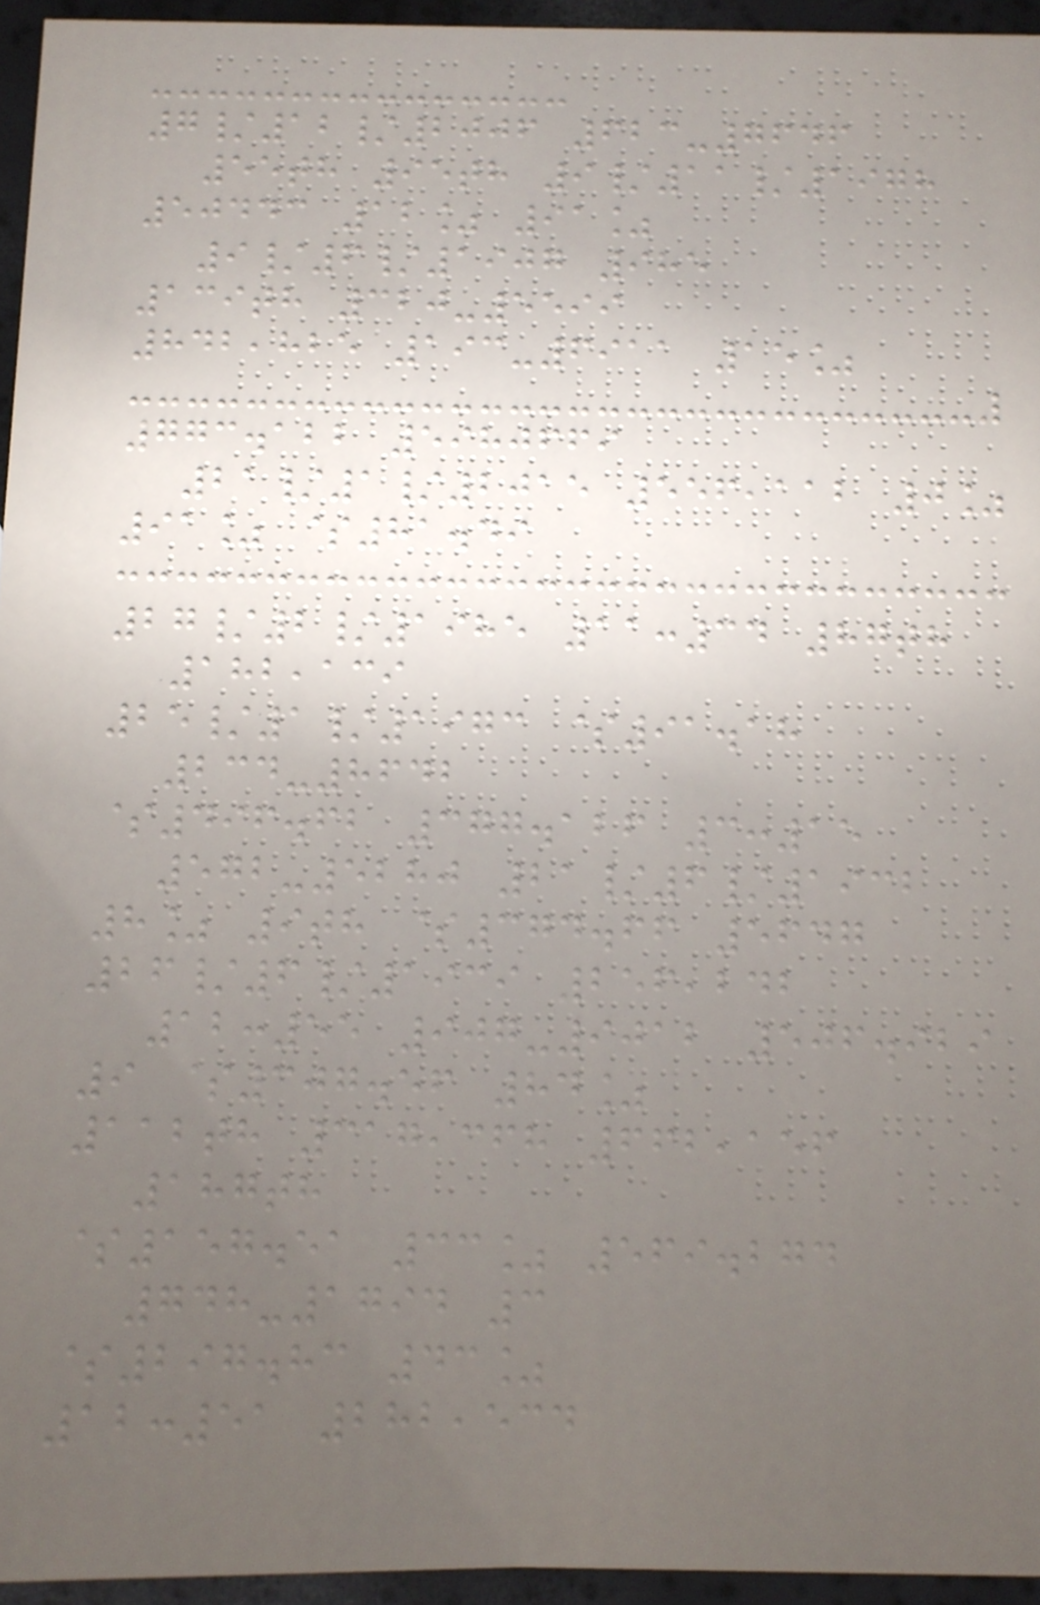7/12/2006 623-7646
55th 95th 9/11/1978
50443 12% 91%
9/6/1907 985
139th 320-5599
842,825 193-6911 15%
773.122 5980669
21/1/2015 556,112 0%
91% $81.49
27/2/1985 11:34 87th
182,139
25/1/1973 $91.18
234-8642
$496.62 377.126 3:15
572-5280 21/6/1932
8% 9th $374.66 5647
26/6/1939 256,242
12:55 907-9012 506.929
9 $307.56 84%
112th 317,368 662,156
187th
$157.51 33% 569.274
748-1794 3
$297.83 43%
12:51 282,534
